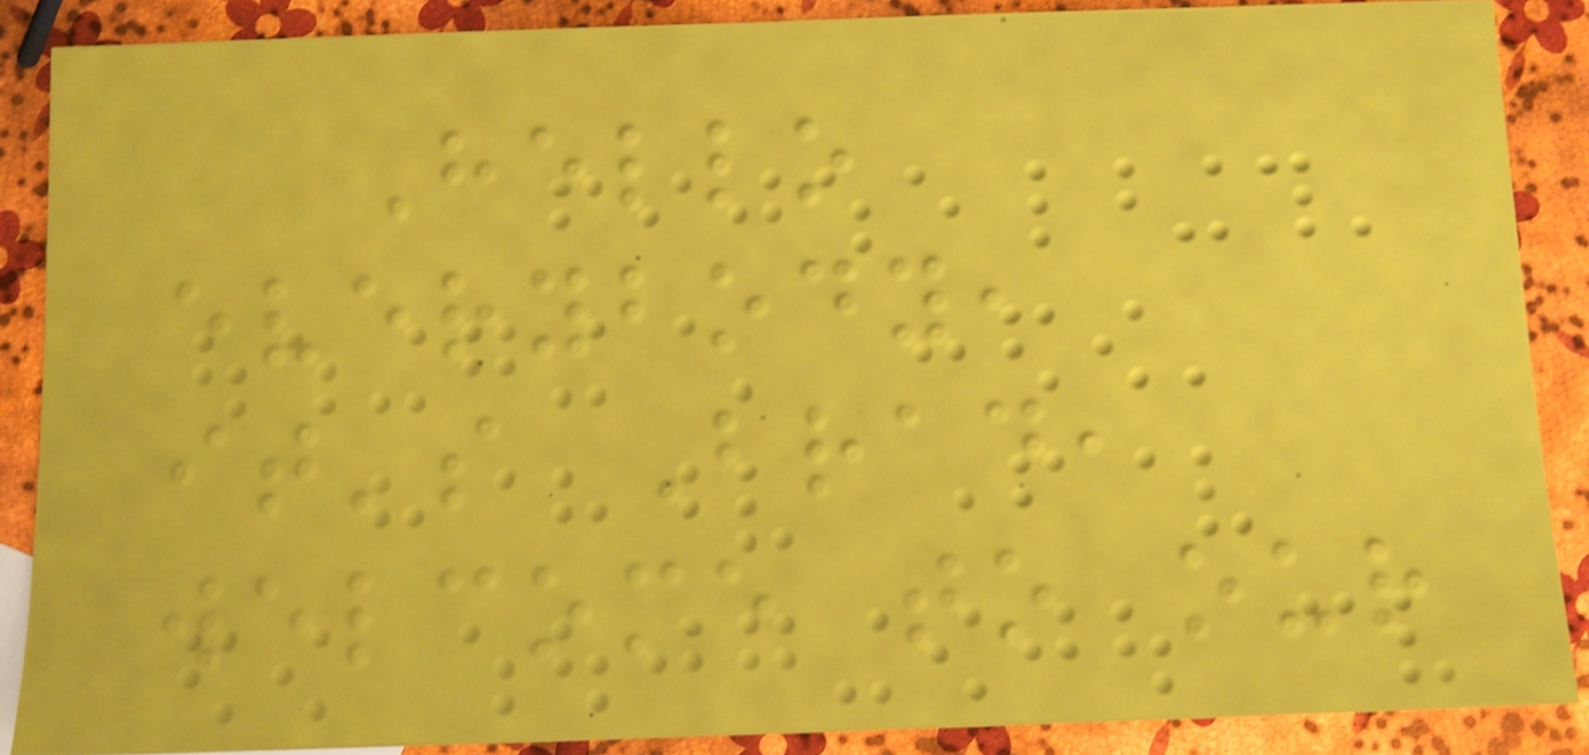Hello
everybody,
it's Brad,
welcome to our
